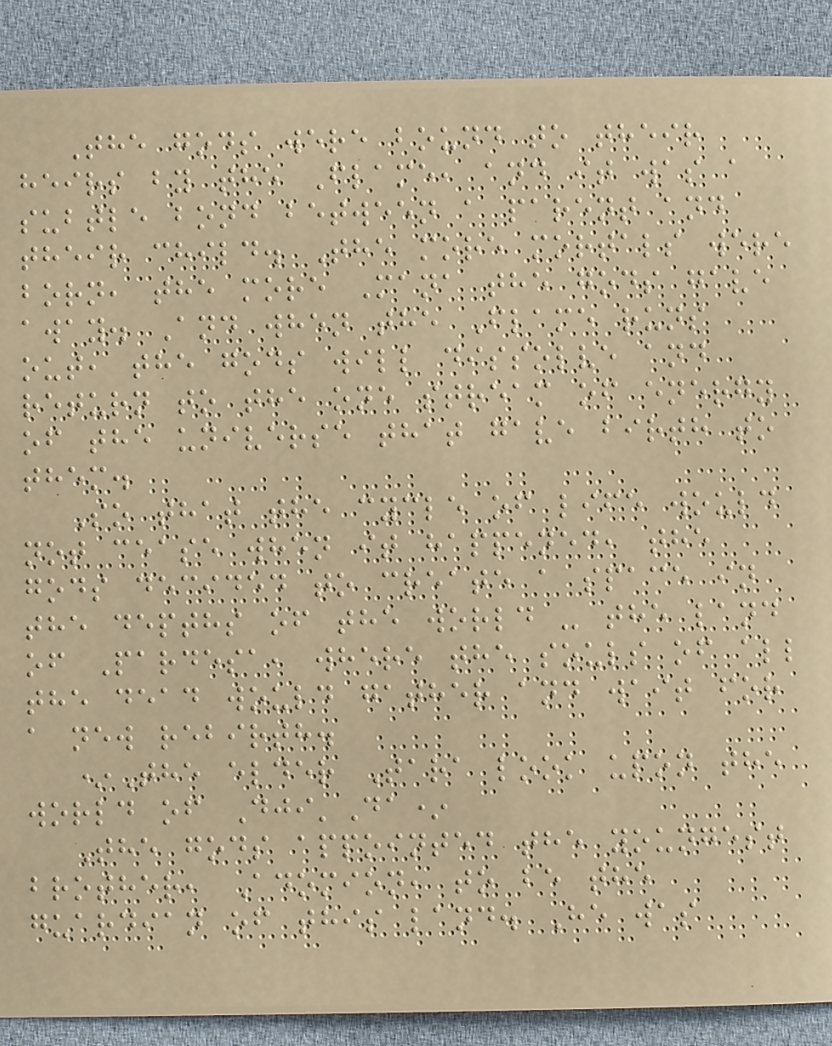The gods were bound to their
heirs by the Flame, and it was a
subtle bond between a parent and
their child. The more mortals were
born, the more Mana the gods gave
away. And when the Flame runs
out, the gods will dissolve and
return to the one stream of energy
of the universe that gave birth to
them.
So that the cycle of life would
not cease when it happened, the
gods decided to create a space in
the depths of the world - the land
of Pardesa, where the souls of all
the dead would gather and wait for
a new rebirth.
*The elder Tara look upon the
world of Dji'Da*
The gods appointed the youngest
brother, Adomion, to be the
guardian of this land. He was
